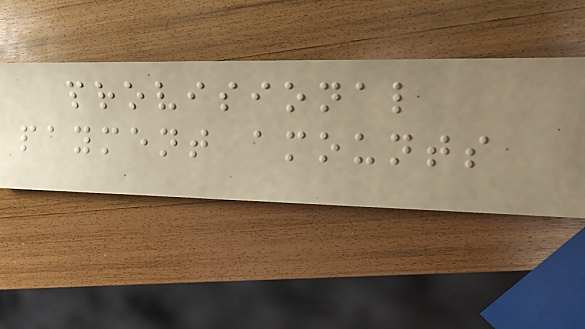provisional
payment amounts
